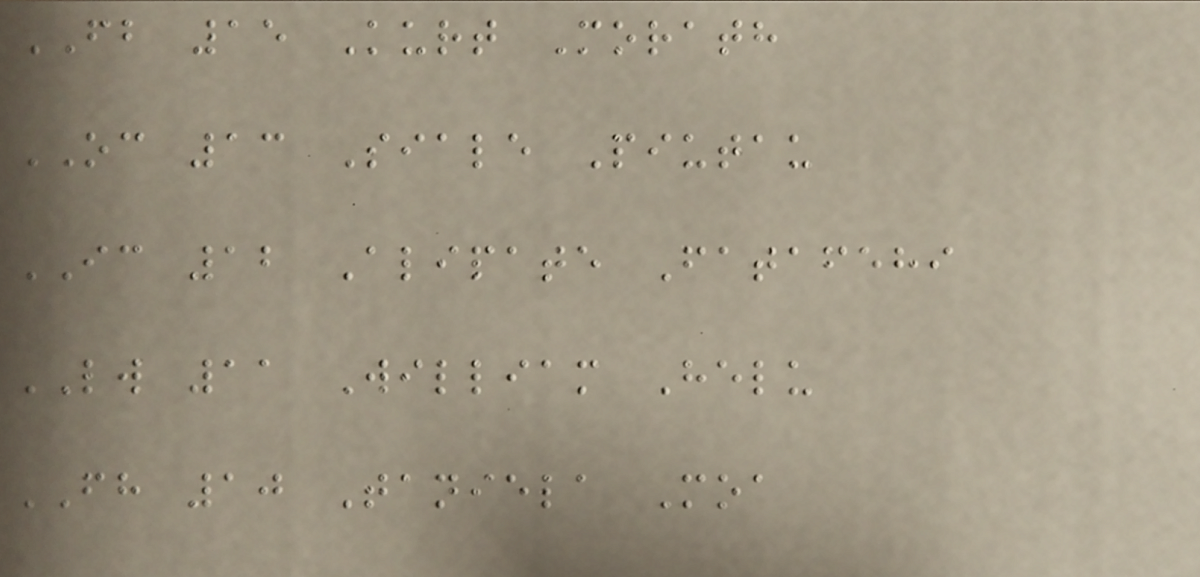FB 15 Kurt Morath
OC 13 Siale Piutau
IC 12 Alipate Fatafehi
LW 11 William Helu
FH 10 Taniela Moa
